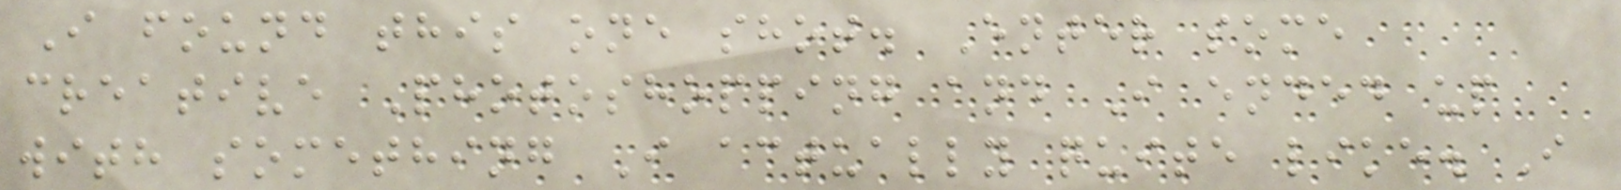I found this one shot. Enter some
creative Photoshopping and I ended up
with something I actually quite like. I
